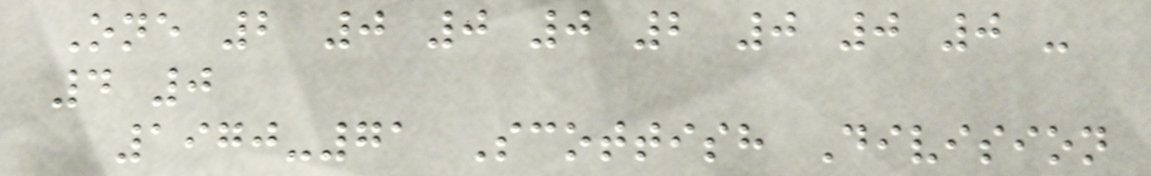One 2 0 0 0 2 0 0 0 -
4 0
1970-71 Scottish Division
